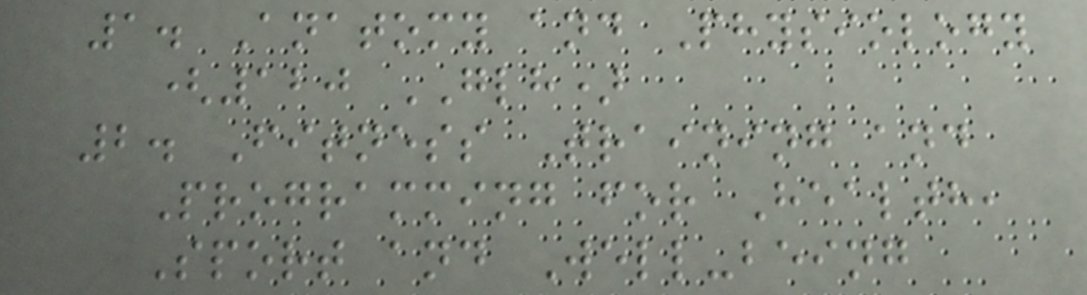1. Anatomy and Physiology
(120 GLH)
2. Fitness Training and
Programming for Health,
Sport and Well-being
